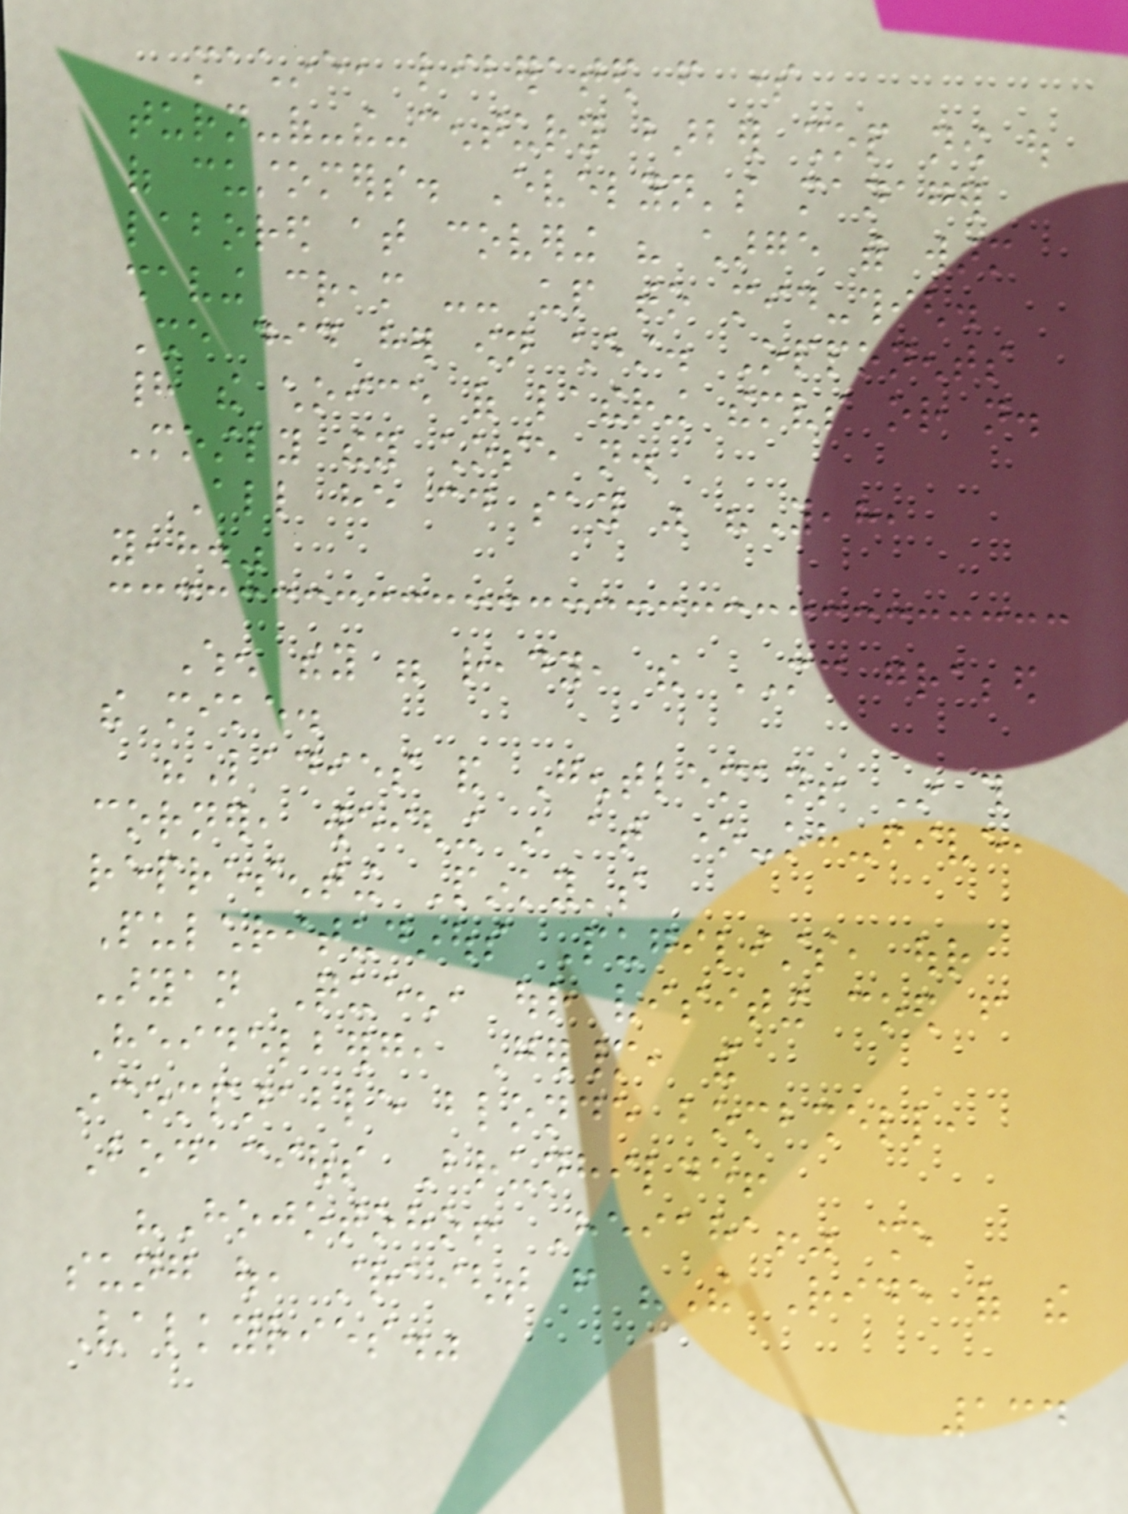machine, liberated from some
turn-of-the-century barber shop now out
of customers. Evelyn's manager
labored at covering his charge with warm
shaving cream -- up to mid-thigh.
She did her own chest. Opponents
had the choice of lathering themselves or not.
Mostly they chose not.
All he could say was "Yeah,
yeah."
When they were ready, the MC grabbed
the mike.
"Ladies and Gentleman! In this
corner, weighing in at one-oh-five,
representing Pinky's
Pulchritudinous Pugilists, our
Aryan Queen, our visiting coed from
Heidelberg, Germany, the
incomparable blonde bombshell,
Bodacious Brunhilde!
"Hojotoho! Heiaha!" she
sung out, straight from "The Ride of the
Valkyries."
134
